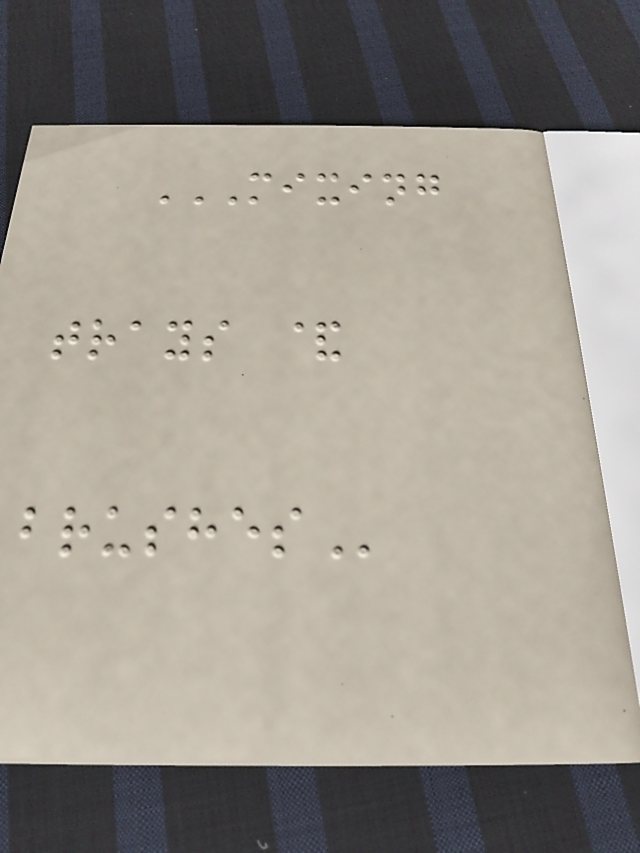MIXING
TRAYS &
BRUSHES
